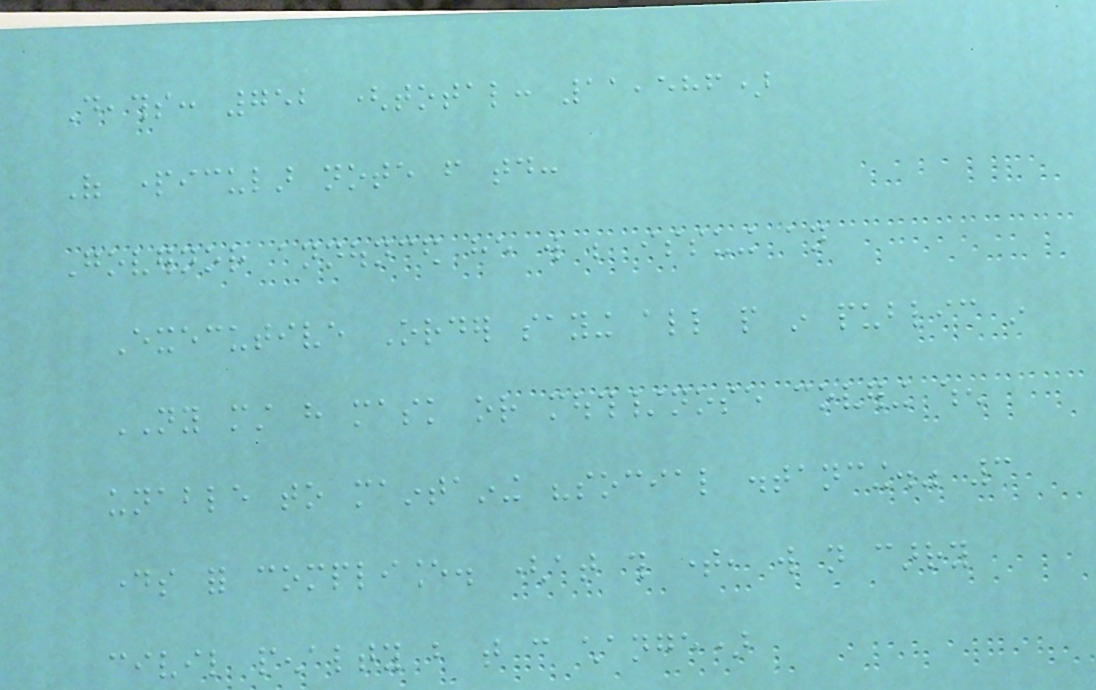Deaths: 752 (total: 11,586)
Of particular note from today:
Governor announced he will be issuing an
Executive Order saying all people in public in
NY must have mask or mouth/nose covering when
unable to maintaining "social distancing." 3
days for compliance. (at this time, will not carry
civil penalty but that can change)
